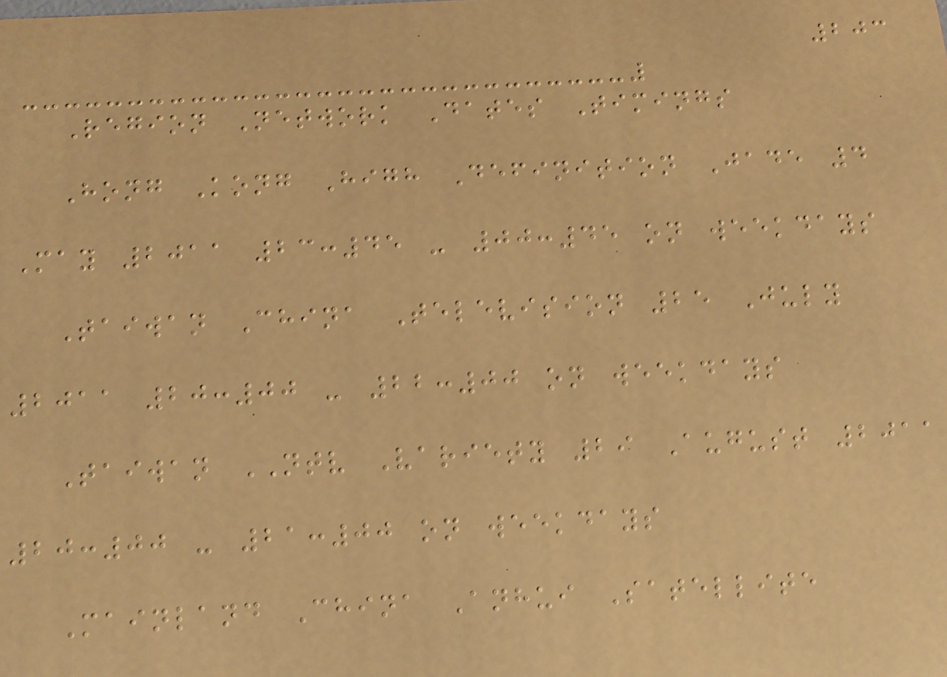203
Region Network Dates Timings
Hong Kong High Definition Jade 4
May 2011 23:45 - 00:45 on weekdays
Taiwan China Television 25 July
2011 20:00 - 22:00 on weekdays
Taiwan NTV Variety 29 August 2011
20:00 - 21:00 on weekdays
Mainland China Anhui Satellite
